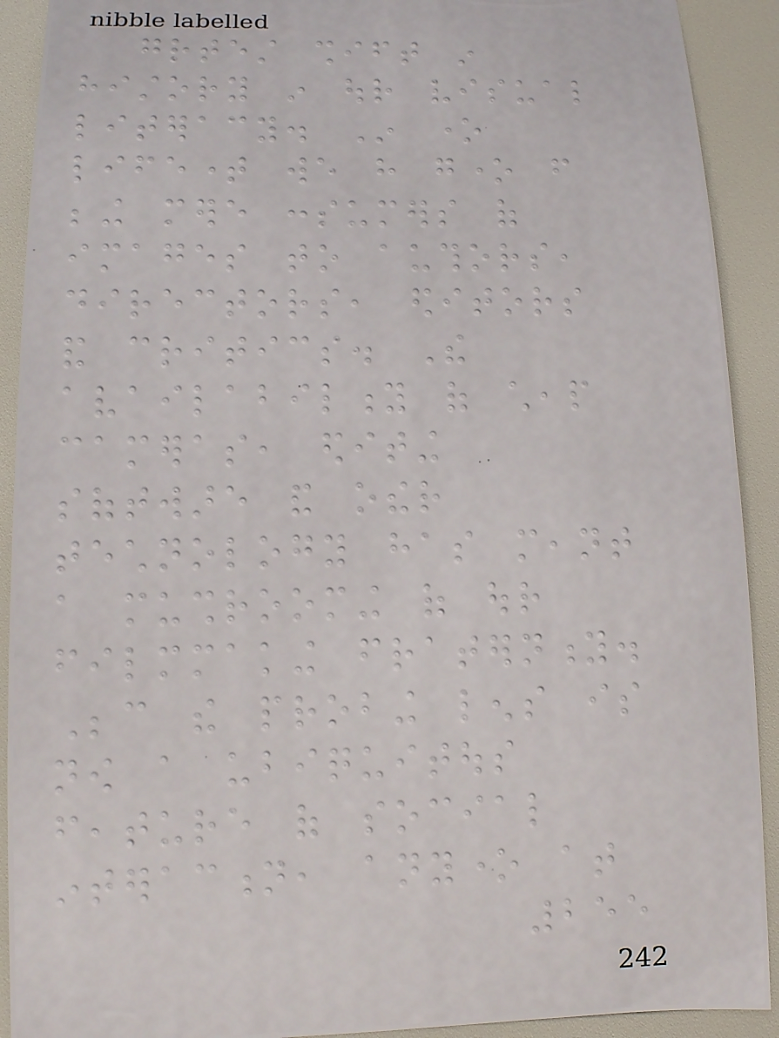greatest shift in
history in our visual
literacy. In one
lifetime we have gone from
being mere consumers of
images to authors,
directors, editors
and critics. The
availability of cheap
cameras, editing
software and other
technology has meant
a mushrooming of our
filmmaking fraternity.
Because the probing lens is
now a ubiquitous
feature of social
interaction, anyone at
255
